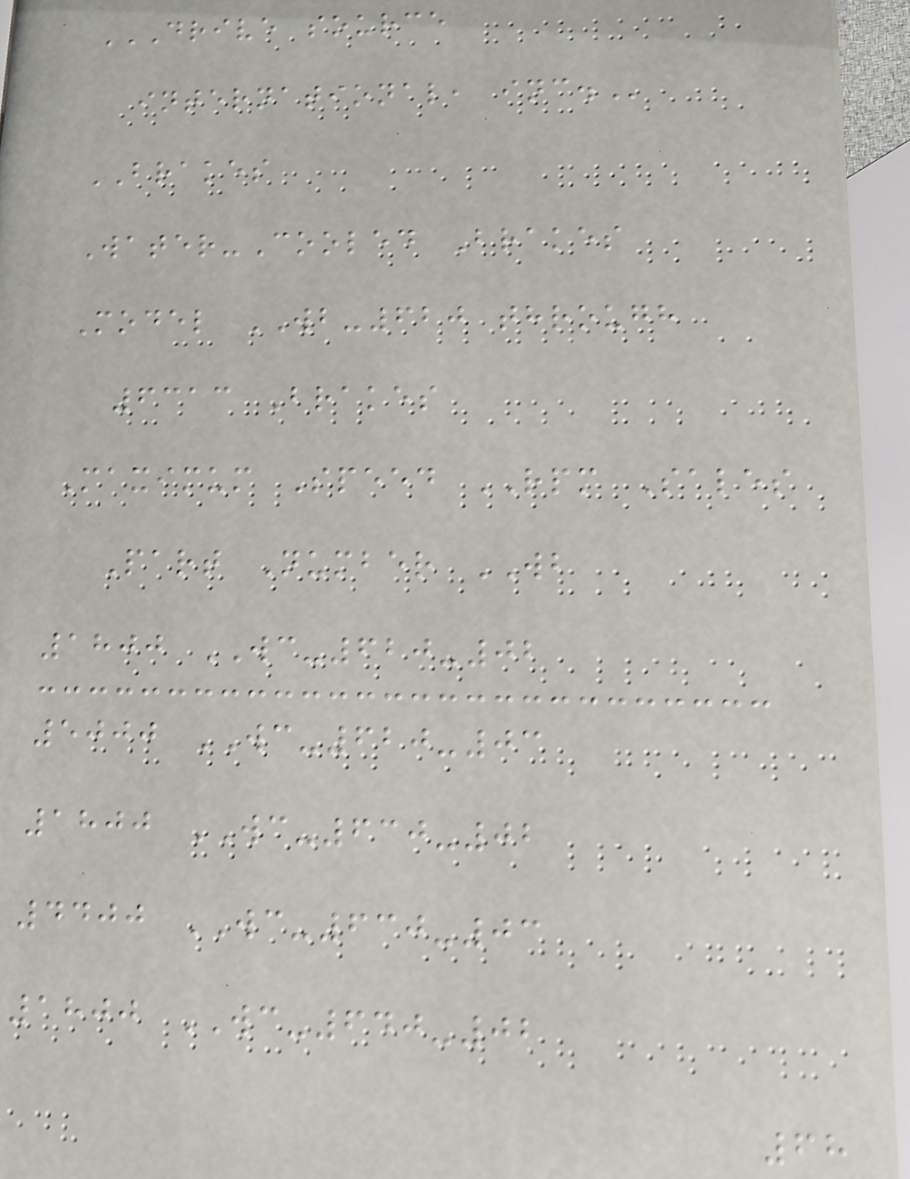DRIVE SOURCE
INTERNATIONAL, INC.
BRAKES
Water-Cooled Brakes
Model WB-620 through
6313 Brakes
Maximum Speed RPM Sales
Part Number WB
1800 WC-620-02
5000 WC-620-03
1800 WC-630-02
4400 WC-630-03
1800 WC-640-02
68
